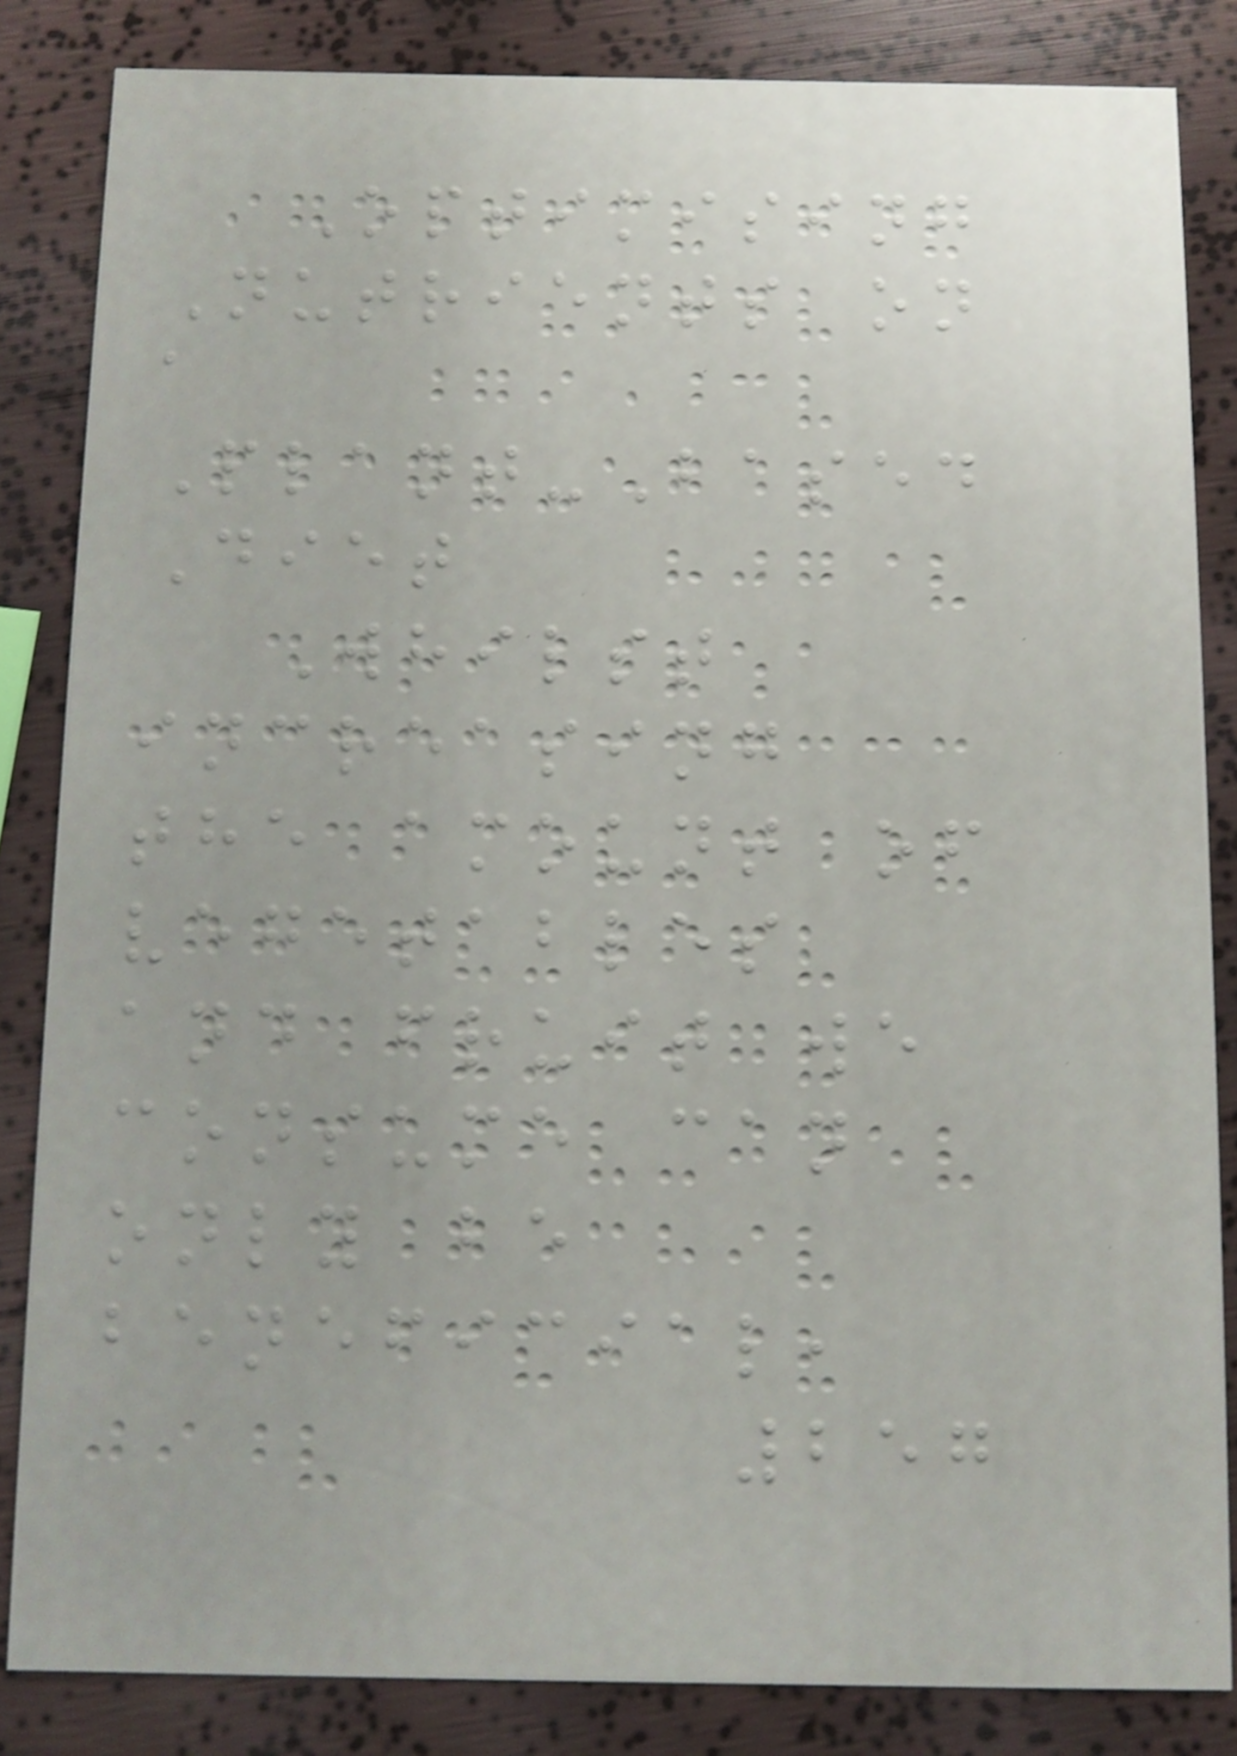Optimising
Nutrients on
a
Plant-Based
Diet
Whilst
increasing
the amount of
vegetables
and fruit we
consume can
only be
beneficial,
257
